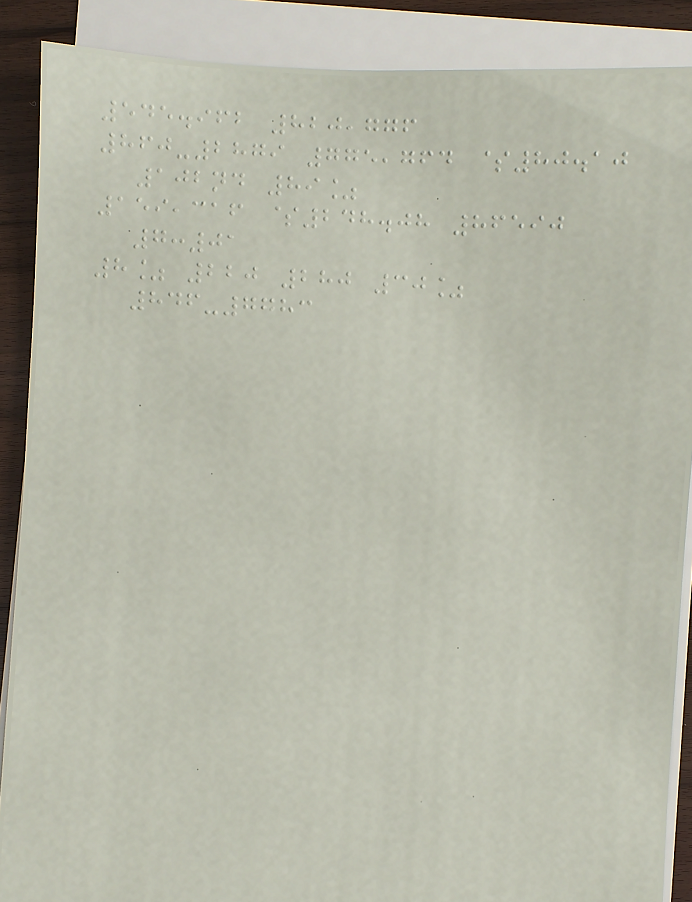545.962 820,776
860-2879 775,764 $80.10
102nd 89%
159,316 $248.08 86590
7:01
8% 220 280 30%
846-7783
